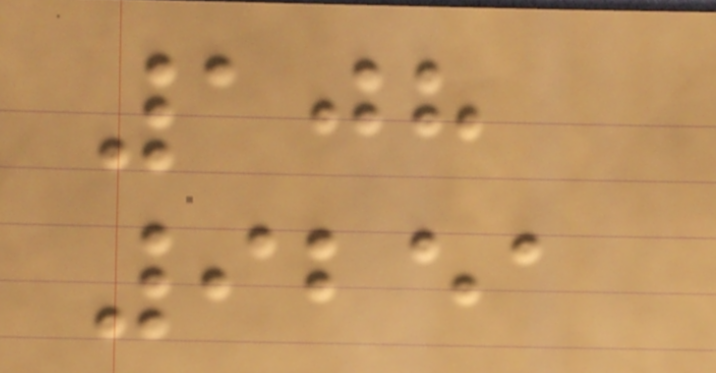108
9251
